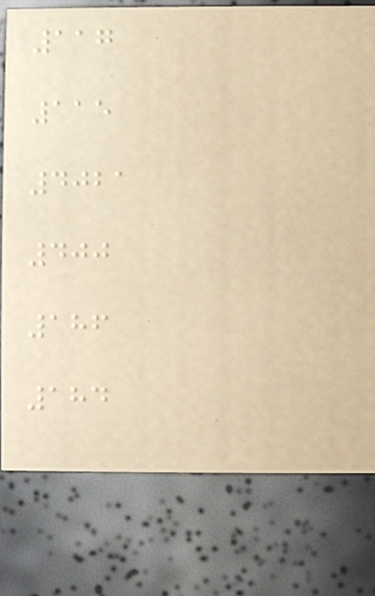117
115
4021
400
186
184
